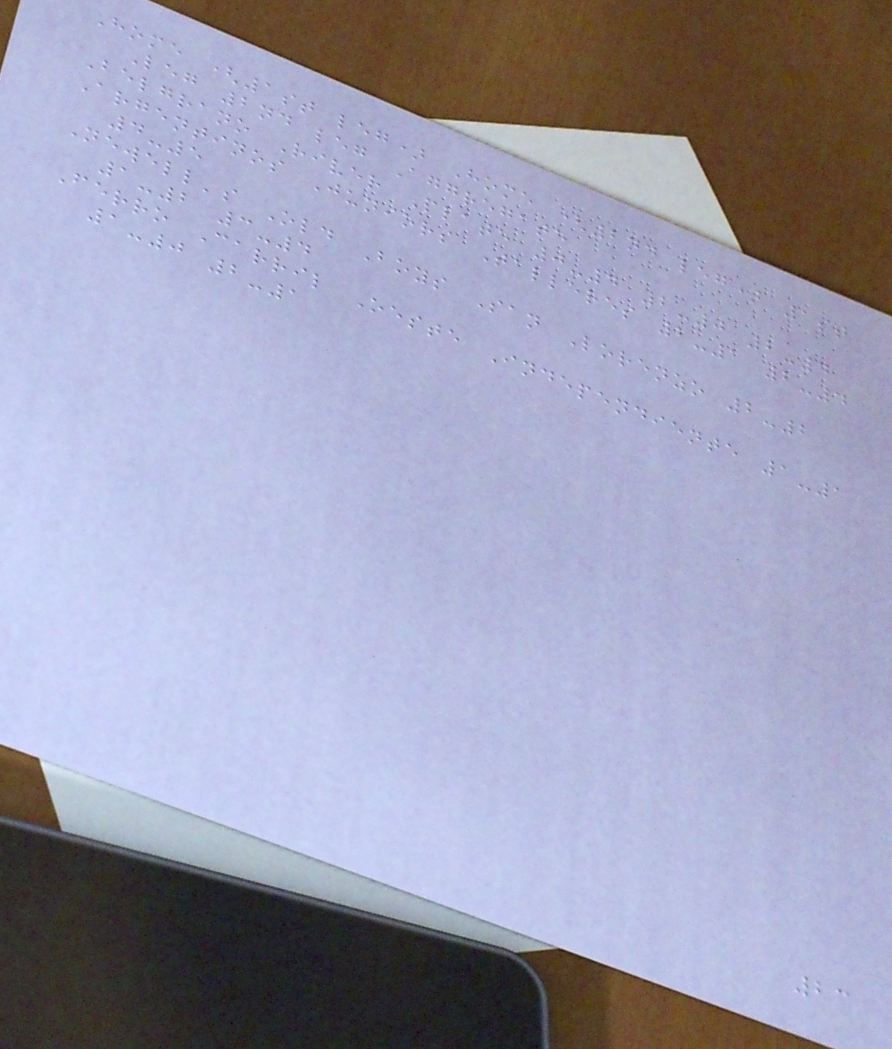Home (1st leg) Home (2nd leg) 1st
Leg 2nd leg Aggregate
Belgrano River Plate 0-4 2-0 2-4
Argentinos Juniors Talleres 2-1 2-4
4-5
Newell's Old Boys San Lorenzo 2-2
1-2 3-4
Ferro Carril Oeste Independiente 1-1
1-0 2-1
23
